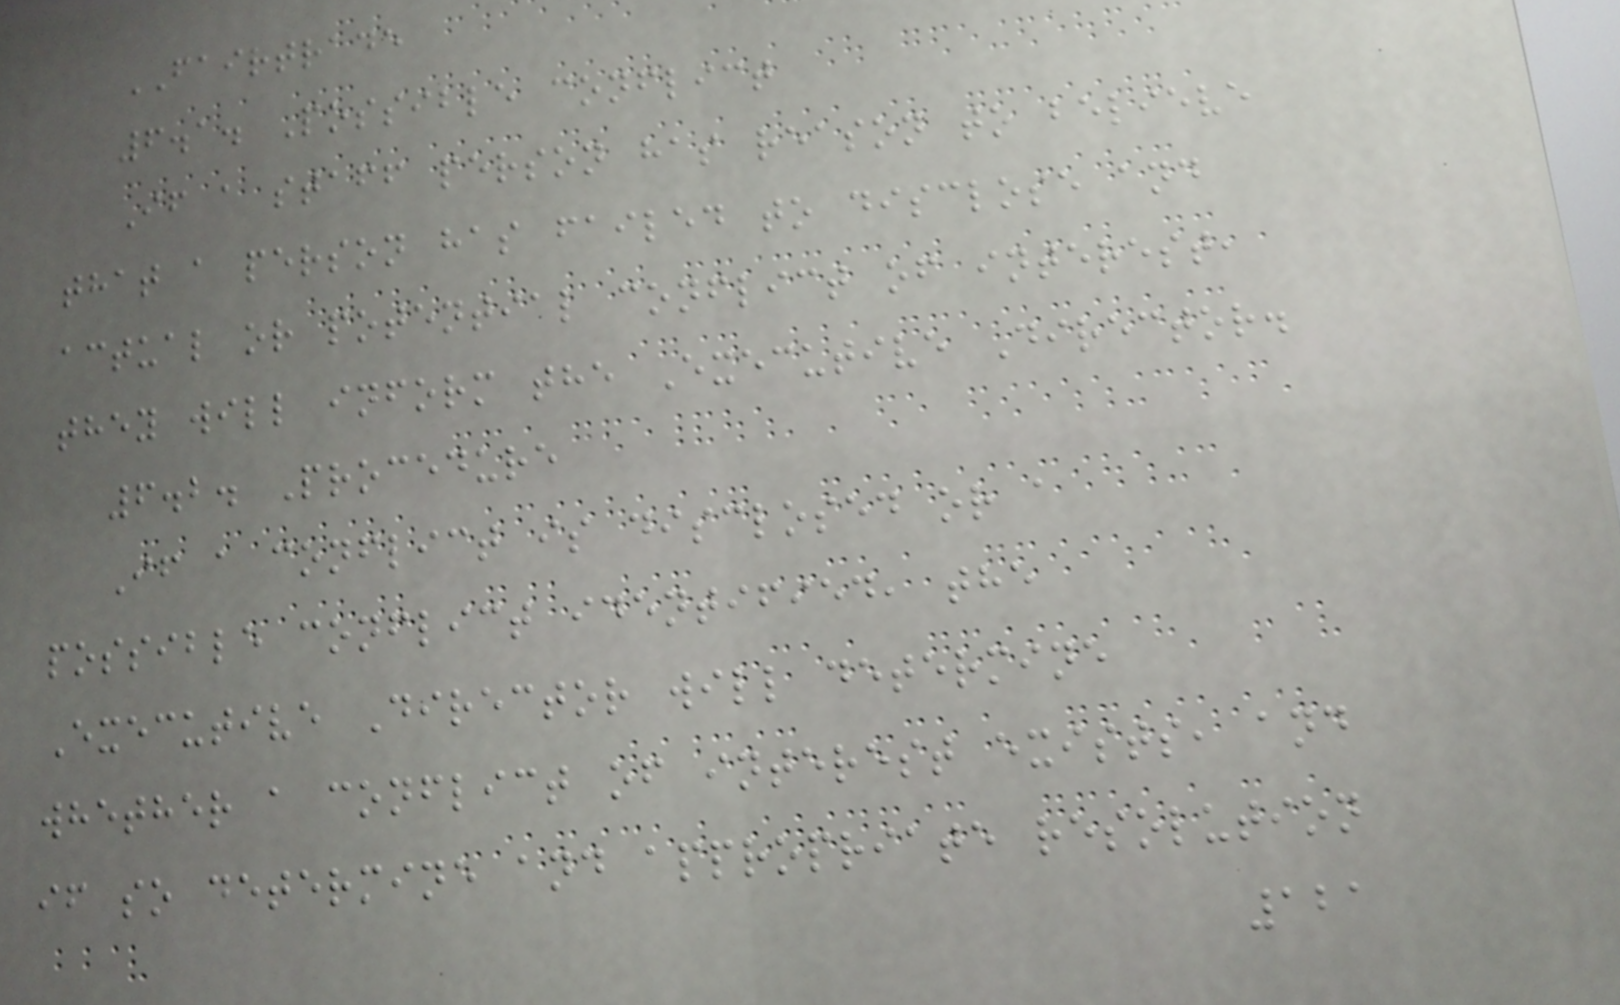FAIRTRADE
6.1. Possible conflict
If a staff person has reason to believe
that a person has failed to disclose and
actual or potential conflict of interest,
they will inform the Executive Director.
6.2. Procedure
If a conflict is disclosed or a
possible conflict identified, the
Executive Director will determine
whether a conflict of interest exists, and
if so determine and appropriate resolution
121
